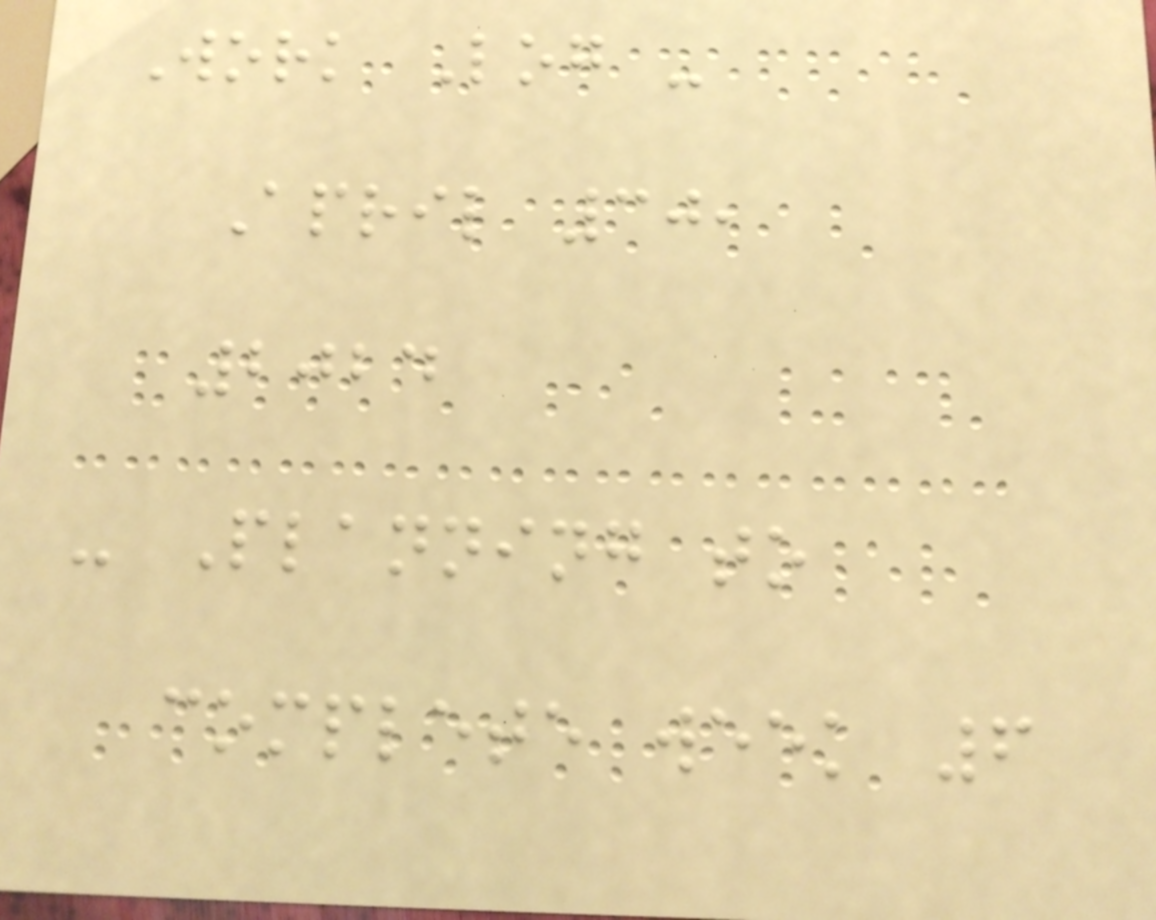Work Log -
April 30,
2024
- Planning to
complete week 6
